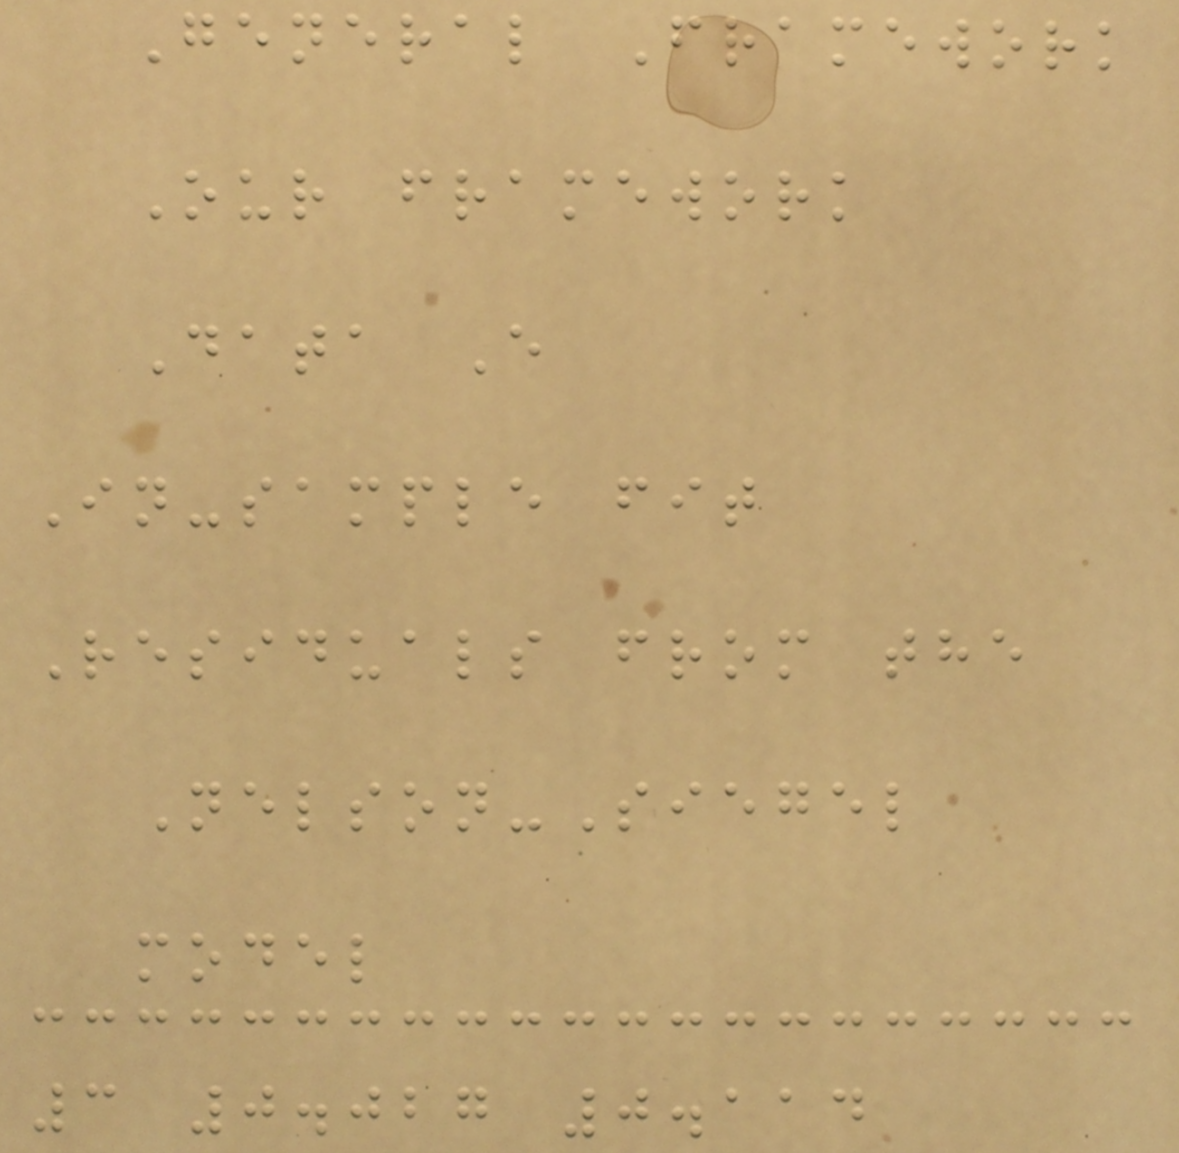General Framework
Our framework
Data E
In-sample fit
Residuals from the
Nelson-Siegel
model
3 0.027 0.114
